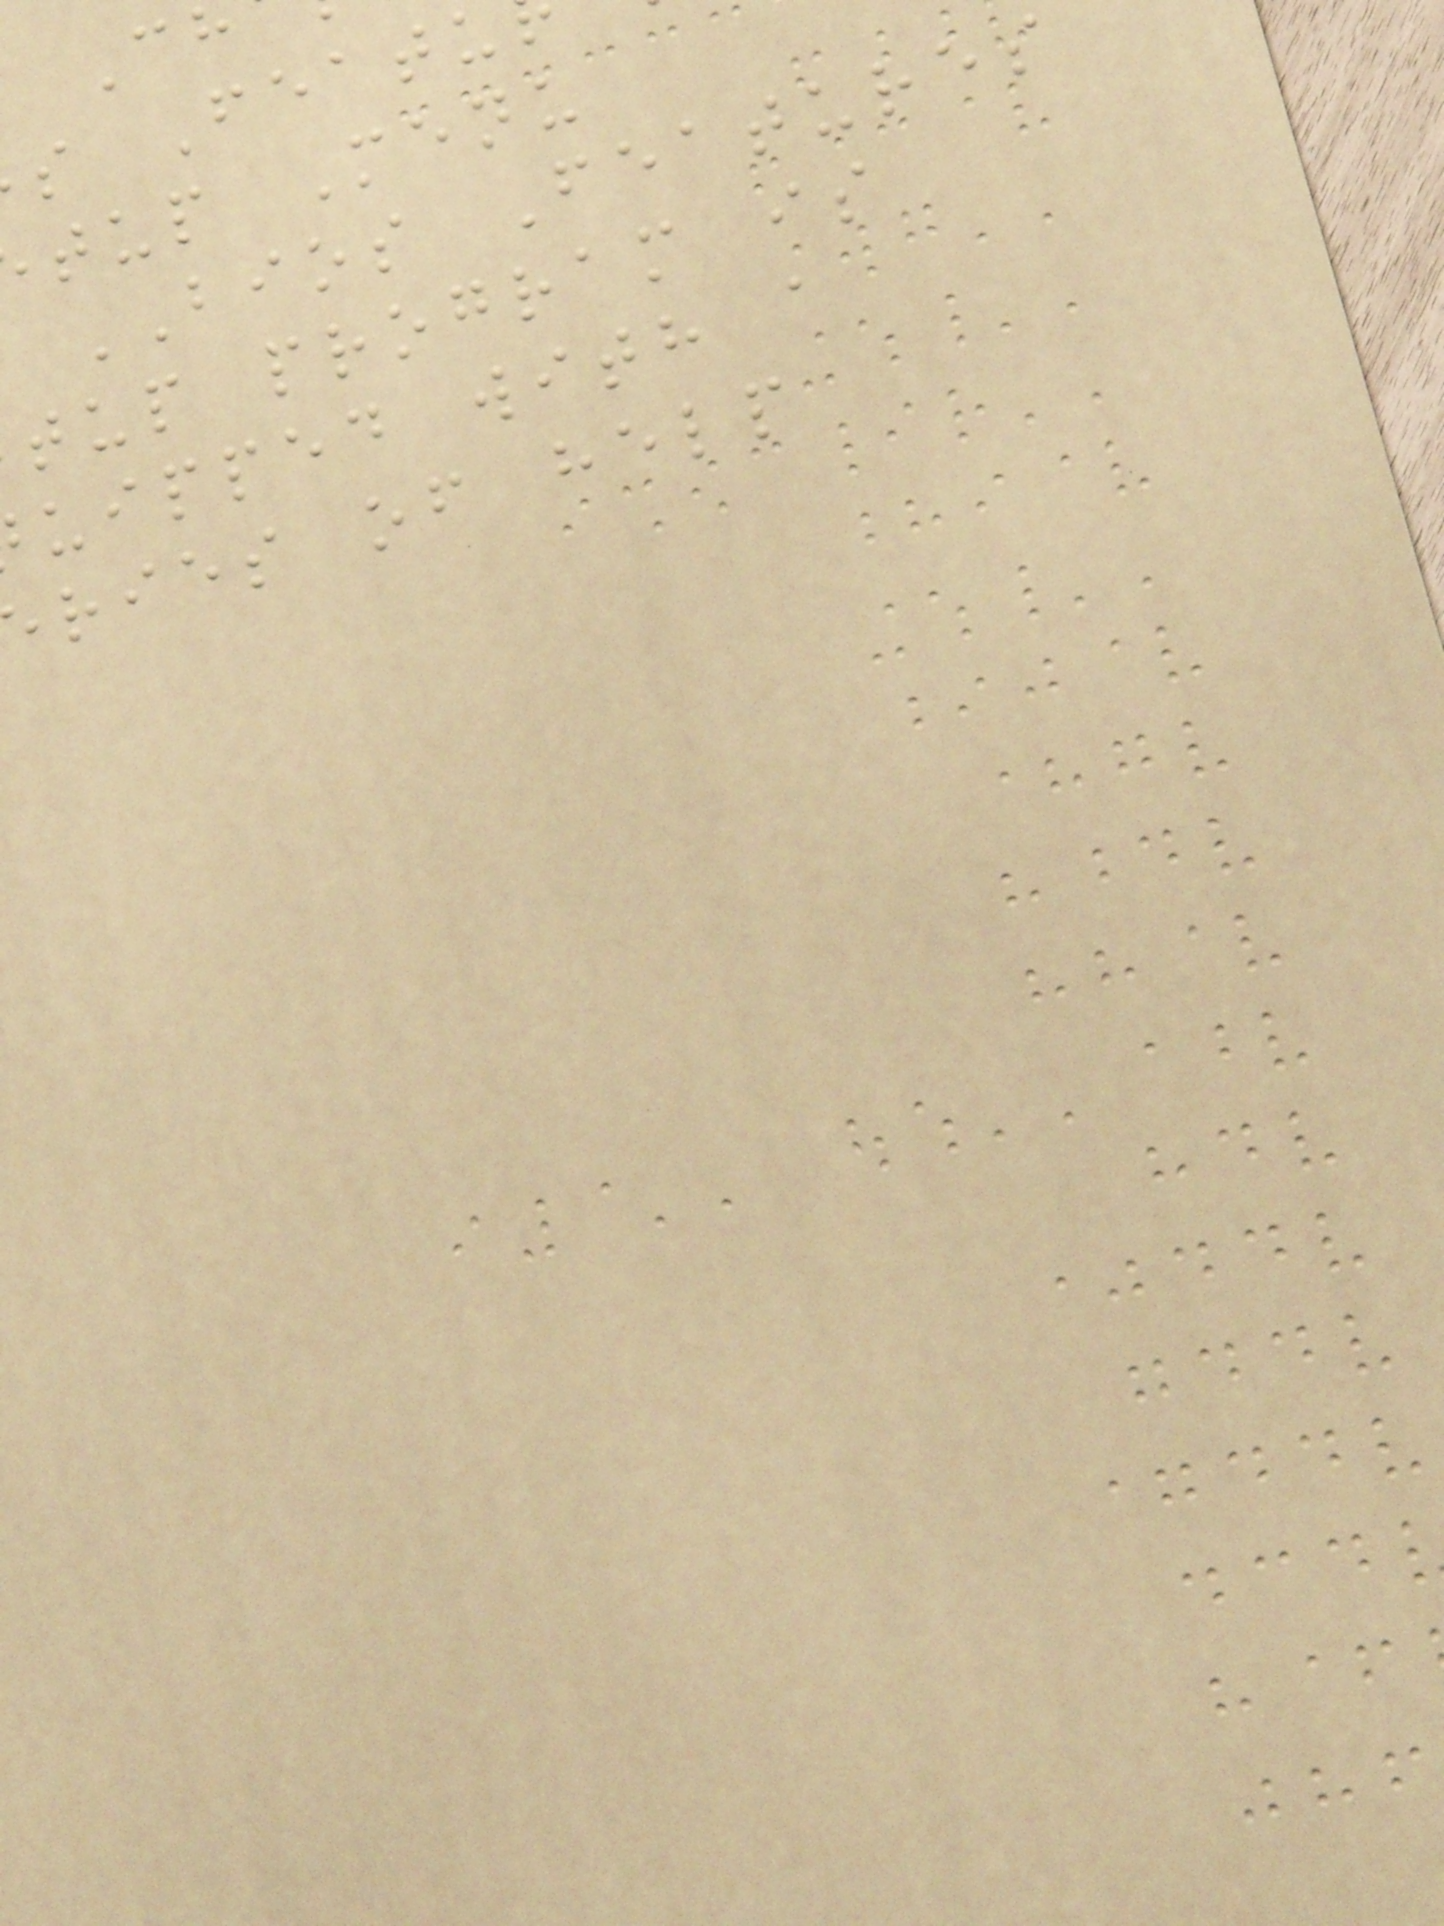s Featu
tup Menu
BIOS Features
tup program is
uipped with a
ries of help
